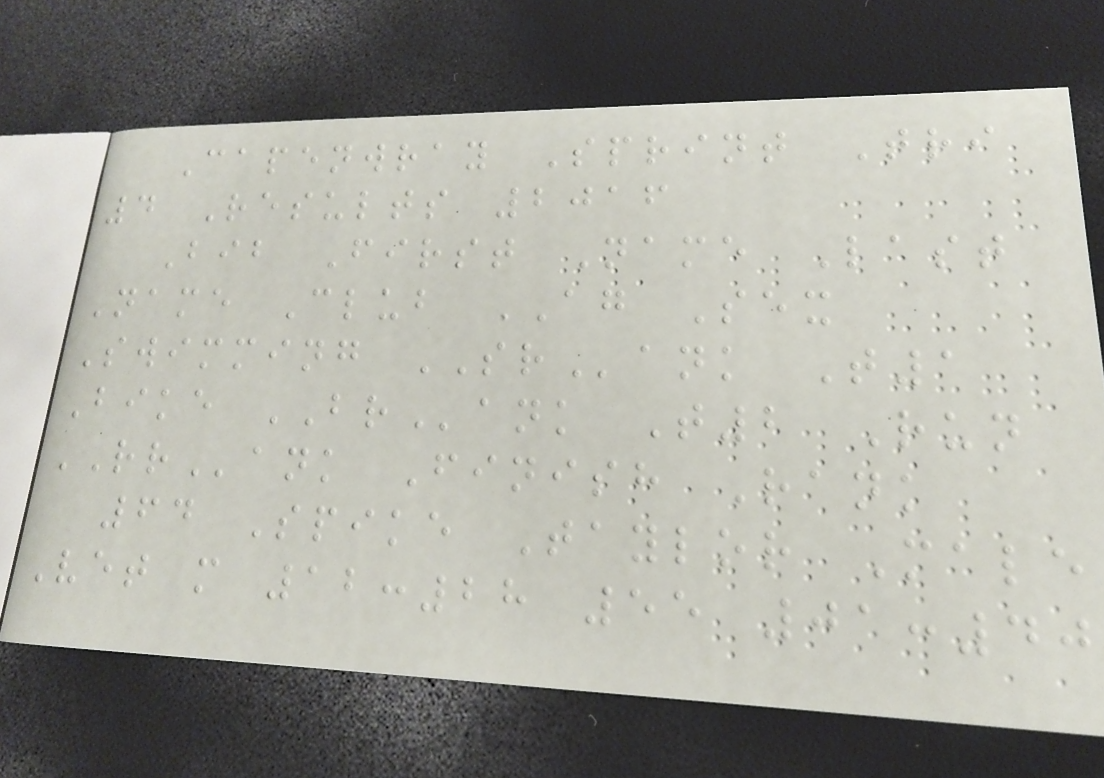Capenwray Sprint Tri
4 Results 2016
Bib First Name Last
Name Club AG Sex
Swimming SRank T1
Bike BRank T2 Run
RRank Finish Rank
64 Spike Taylor Male
Vet m 12:28 55 01:40
